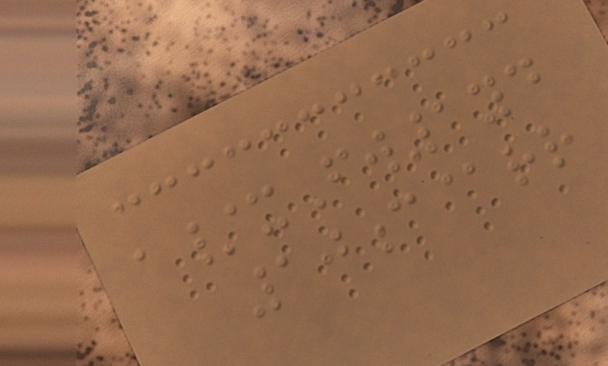a/xFw1yd
10c@rr
